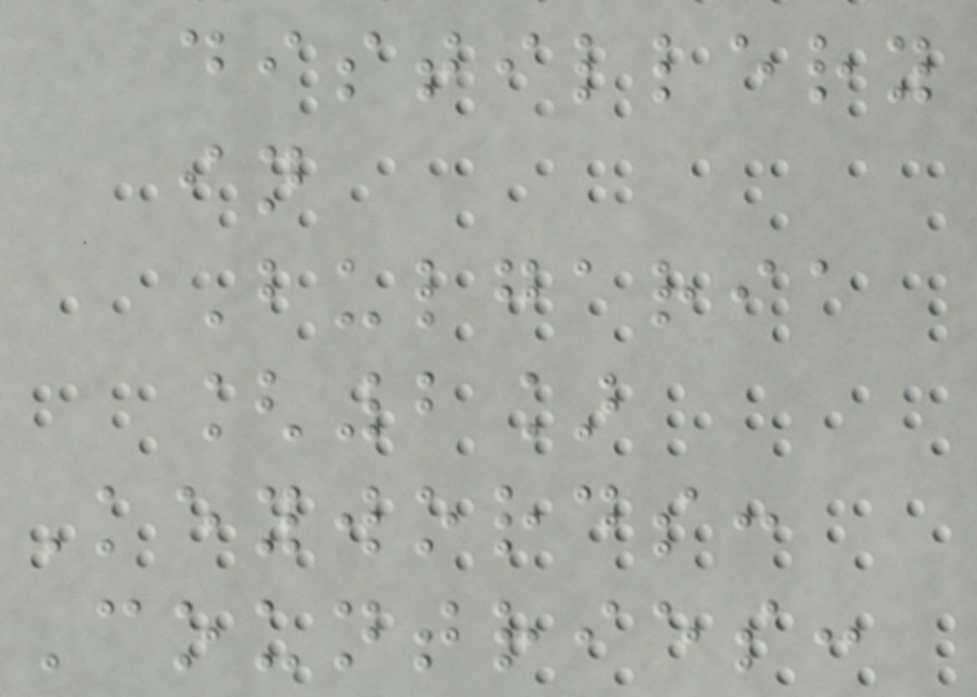distillery
in
Bulgaria
[2]
Keywords:
Countries:
